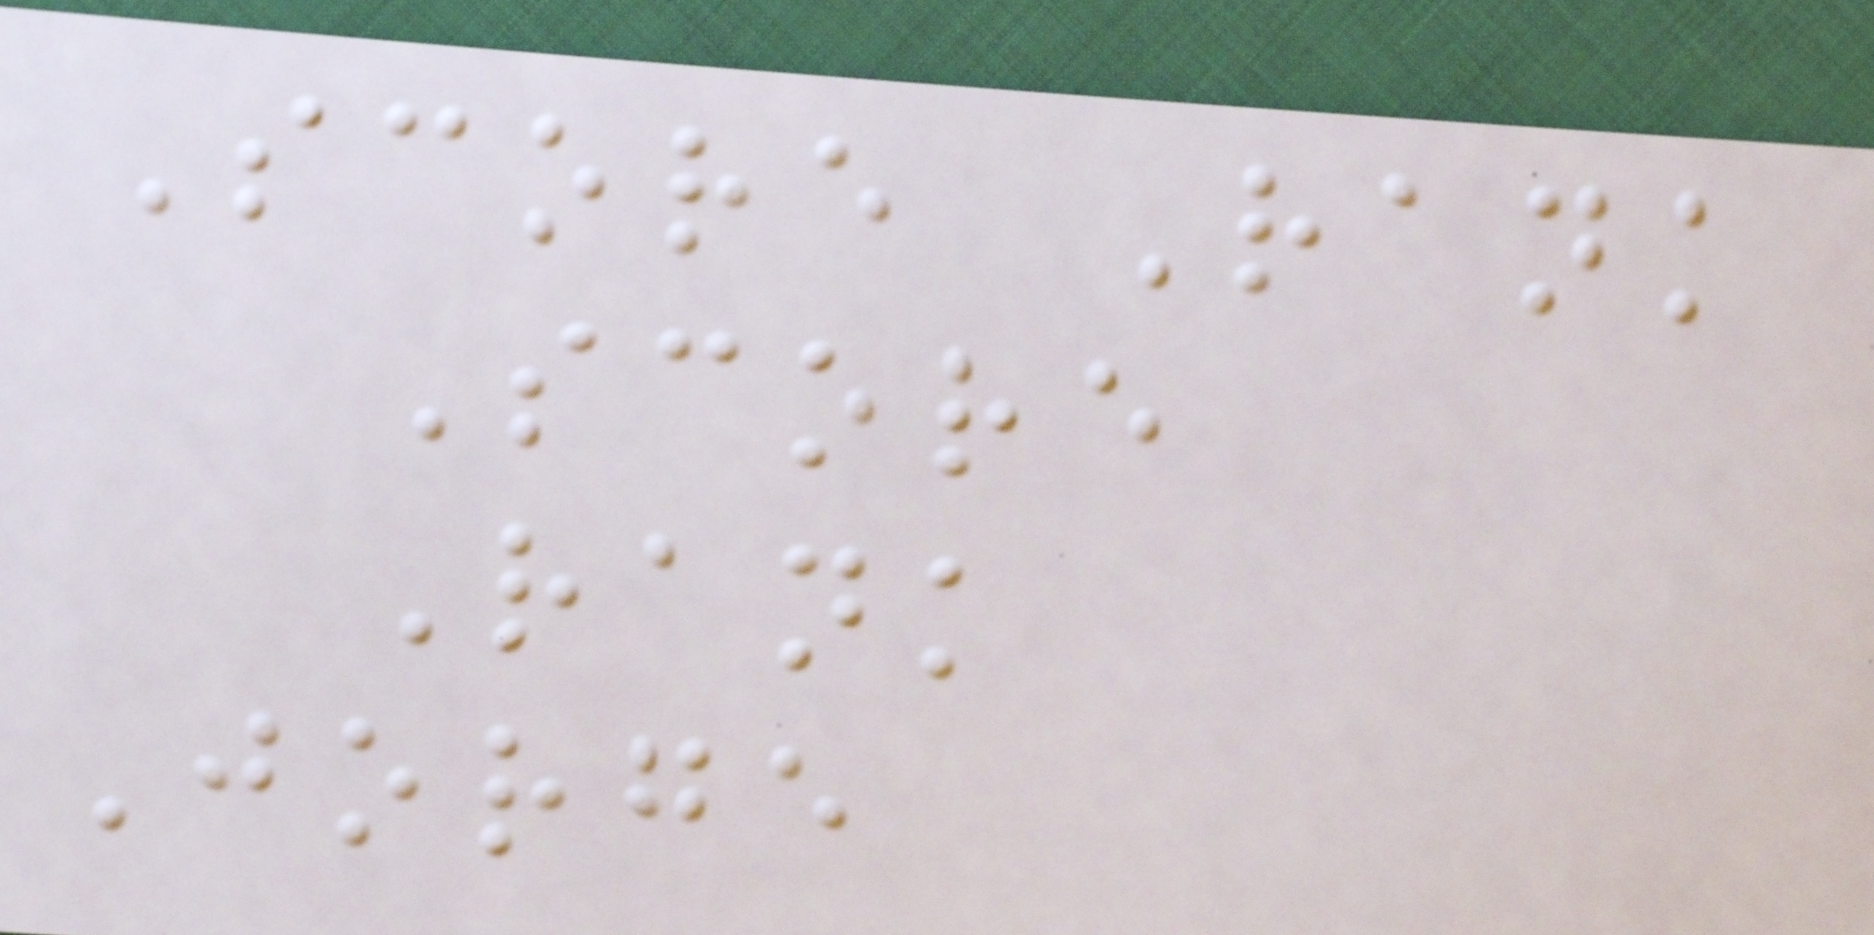Score Rank
Score
Rank
Jorge
